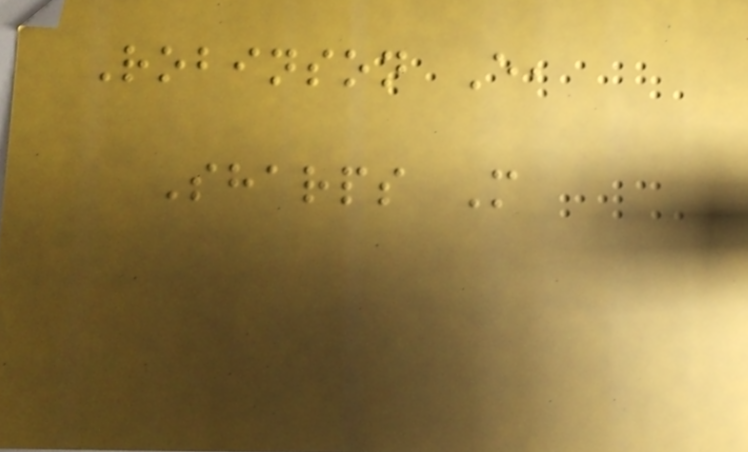Robinson E,
Sharps M
